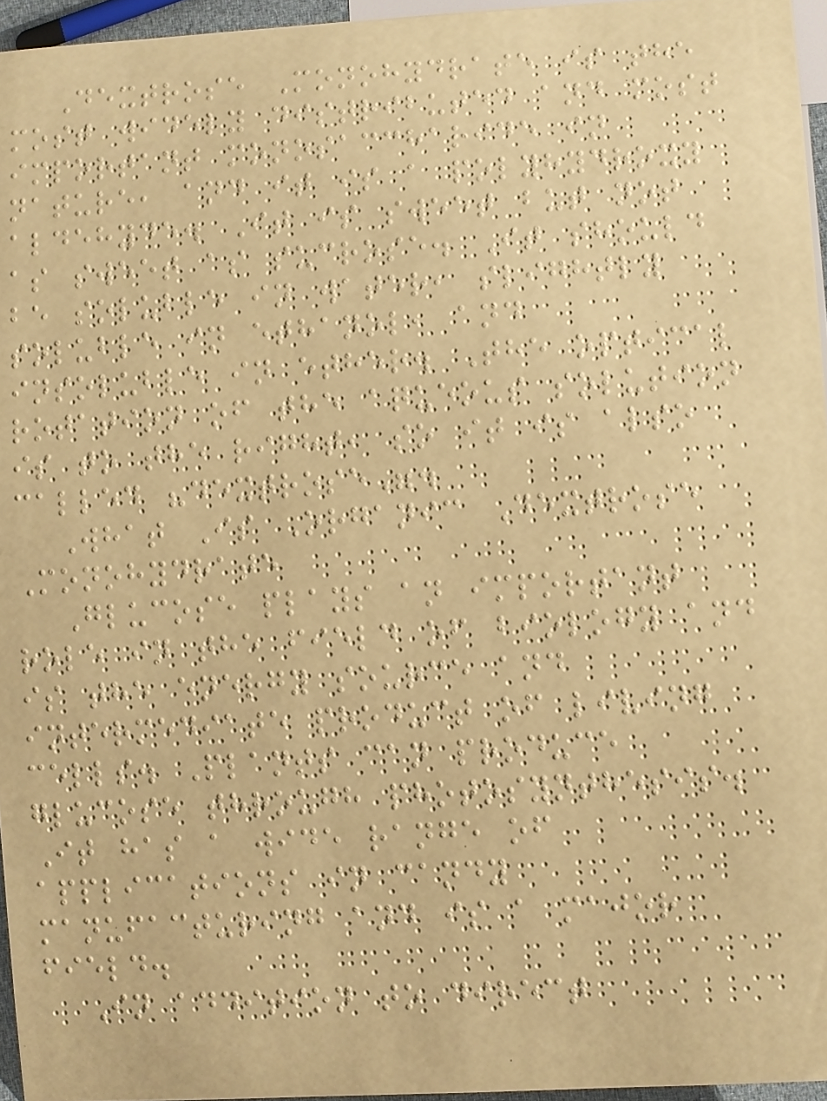Dextrose Monohydrate is the
most widely distributed and most
important monosaccharide in
nature, and it is a polyhydroxy
aldehyde. It is sweet but not
as sweet as sucrose. It should
be soluble in water, slightly
soluble in ethanol, and
insoluble in ether. The optical
rotation of the aqueous solution
is to the right, so it is also
called "dextrose".
What Is Organic Dextrose
Monohydrate
Glucose plays an important
role in the field of biology and
is the energy source and
intermediate product of living
cells. Plants can produce
glucose through photosynthesis.
It has a wide range of
applications in candy
manufacturing and is a major
field.
In addition to direct
